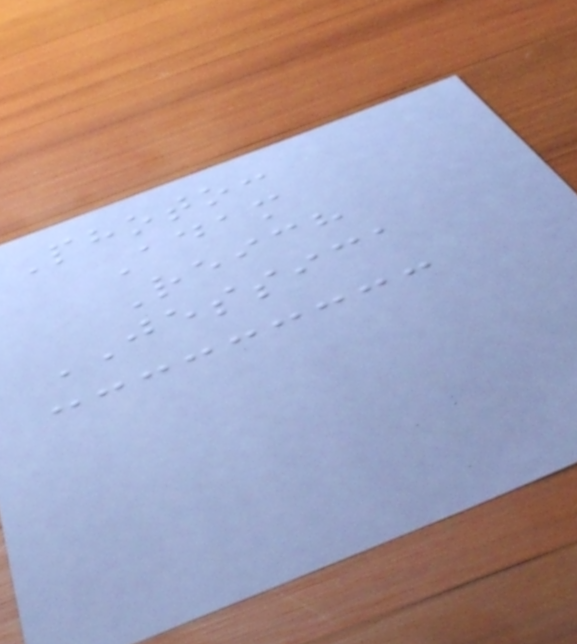Photo:
Adam
Reich
JESSICA
